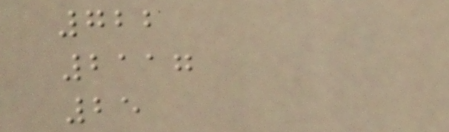722
2117
25
